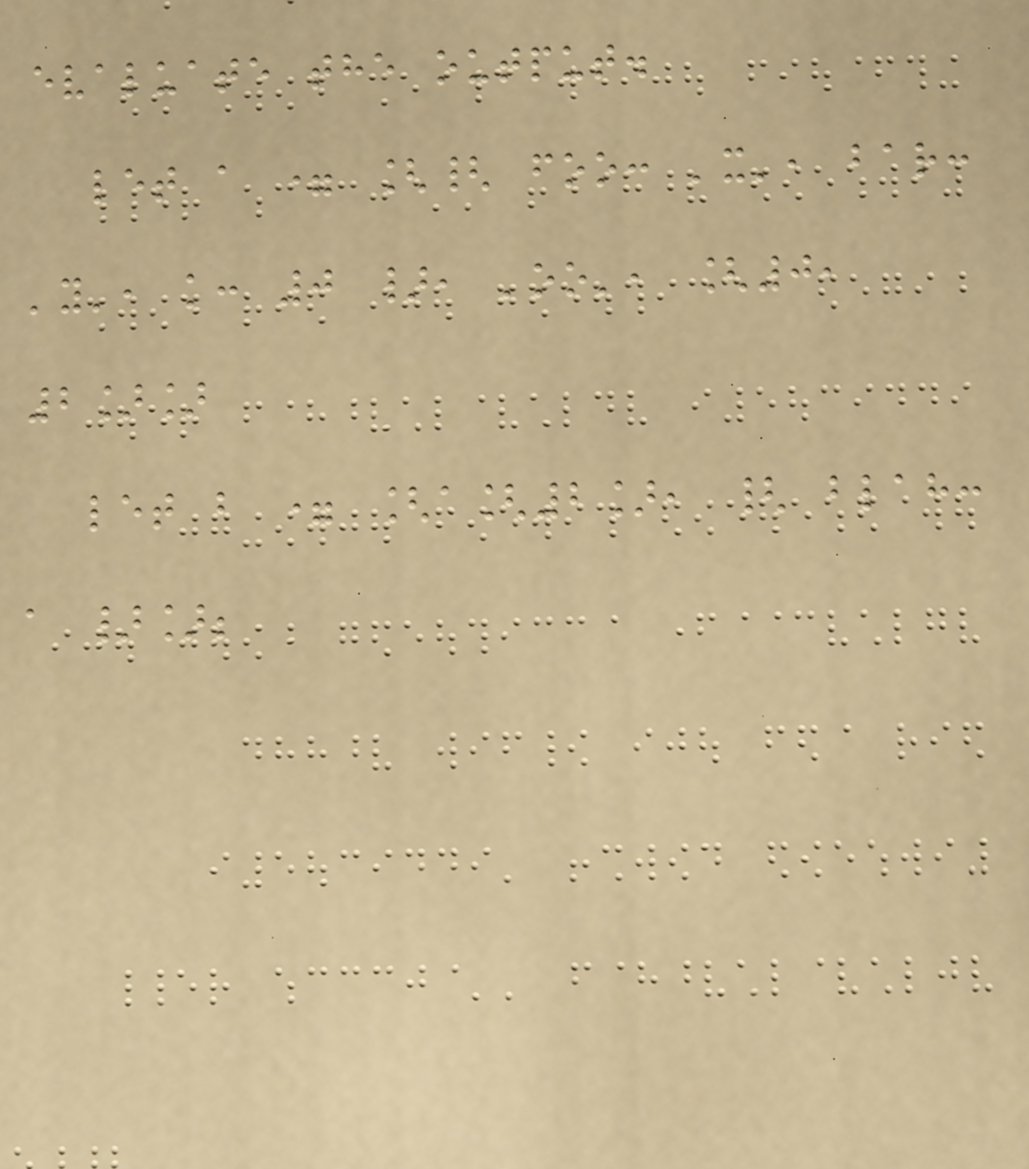evaluate the output.
let a = [{ foo: 'x', bar:
'y', k: 0 }, 'oo', [0,
2]]
let b = [a[2], { blah:
a }];
